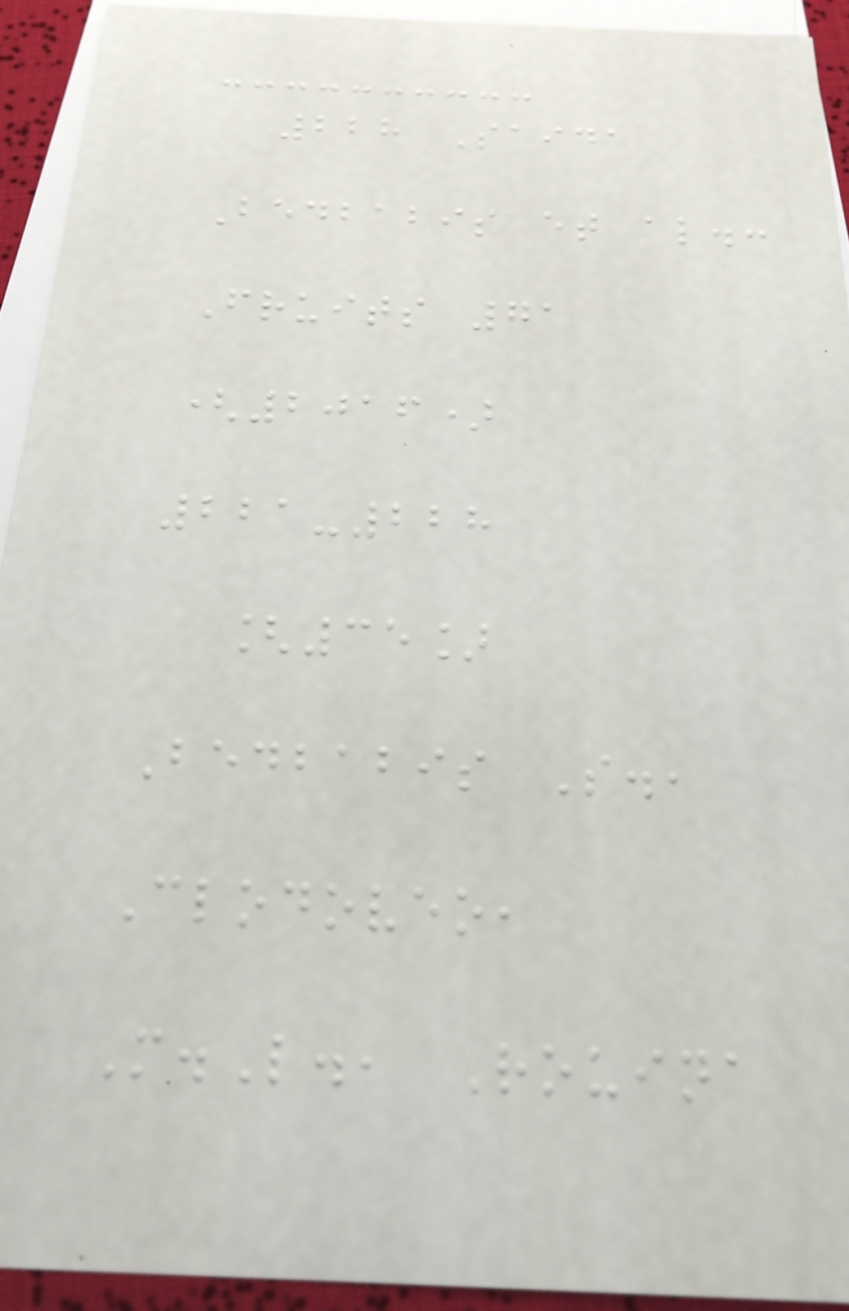228 Saida
Bedbabis et al.:
Fruits 71
(2016)
221-228
[35]
Bedbabis S.,
Clodoveo,
M.L., Rouina
